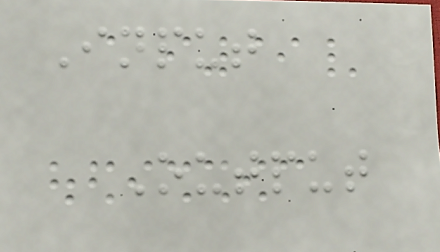Input
Output
